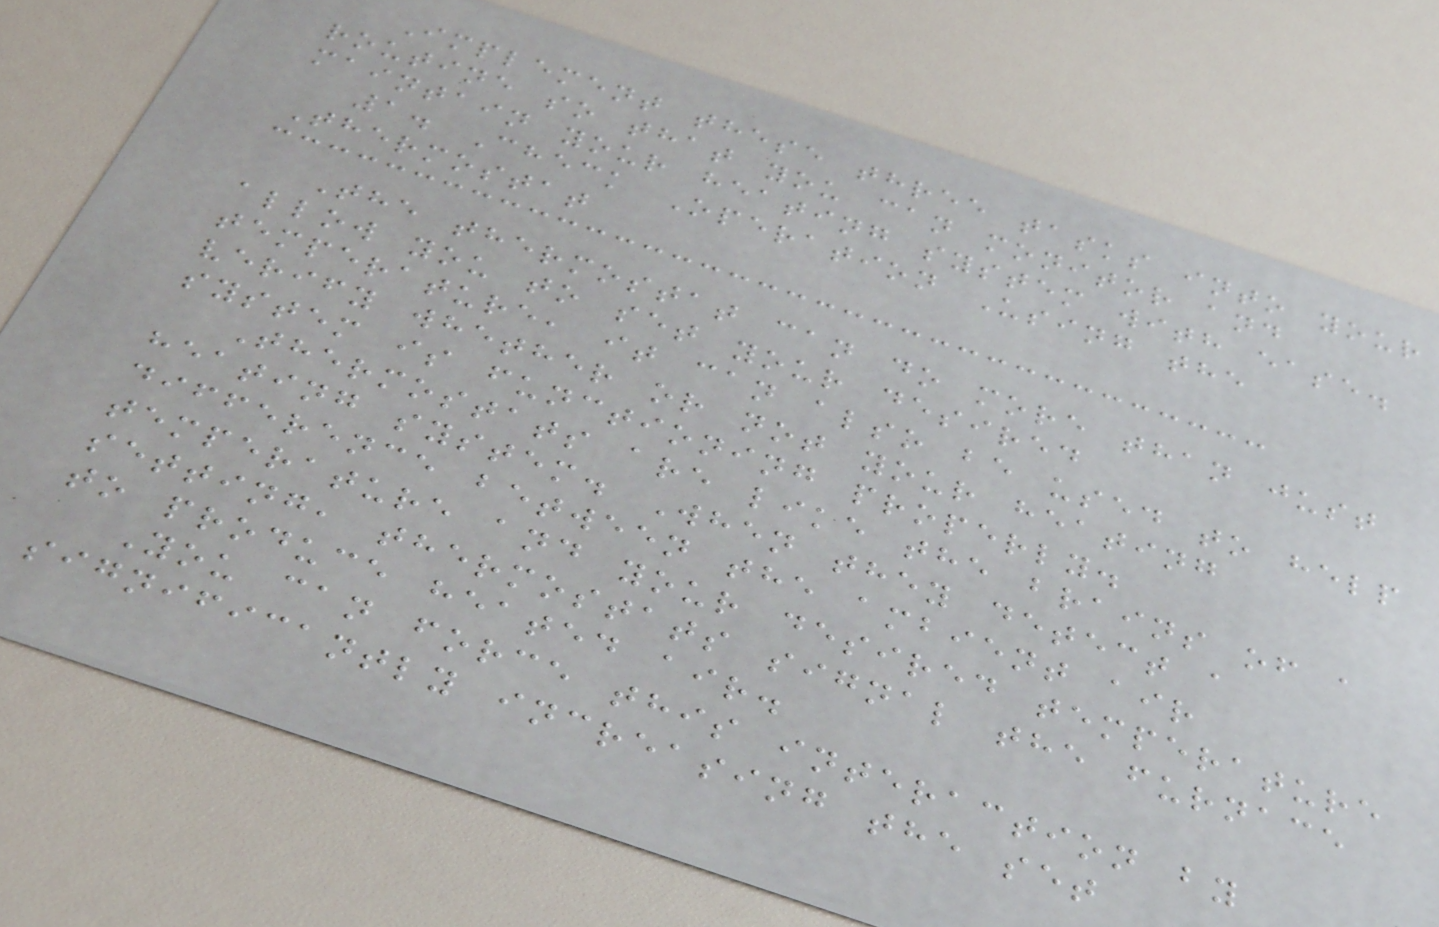Implement these three tasks into your
routine so that you can monitor and
maintain your heating system with ease.
1. Check Operation Using the
Thermostat
The thermostat can do more than just
allow you to set your desired
temperature, it can also be used to help
verify whether or not your heating
system is functioning properly.
Thermostats are like the brains of a
heating system. When they detect a
difference between the ambient air
temperature and your desired temperature
setting, thermostats signal the furnace
to produce heated air.
You can force this interaction by
significantly increasing the set
